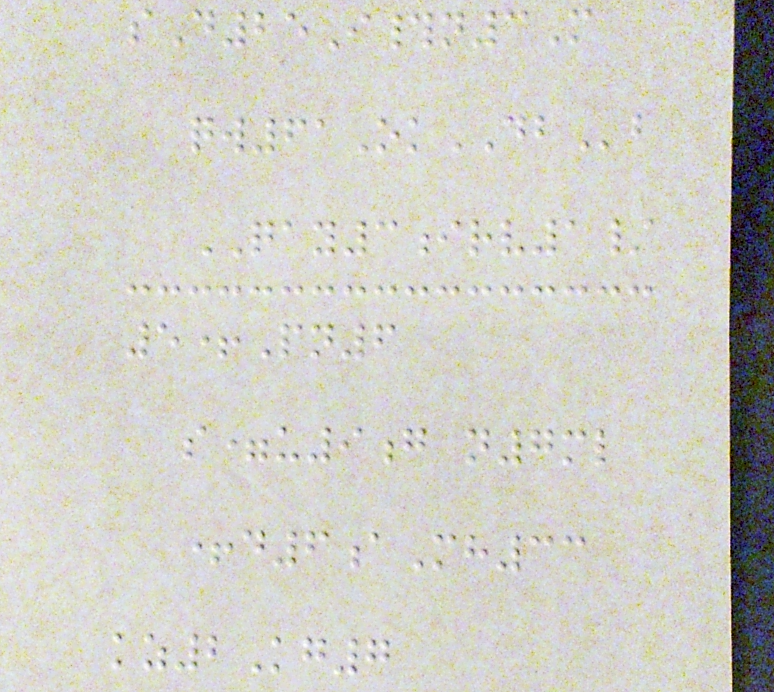sD25I#n3M
qw61OkDBb
QAY3irv1/
5+Pn6
s=u9g n7ml
+d6aMh33
kz2Kg7
